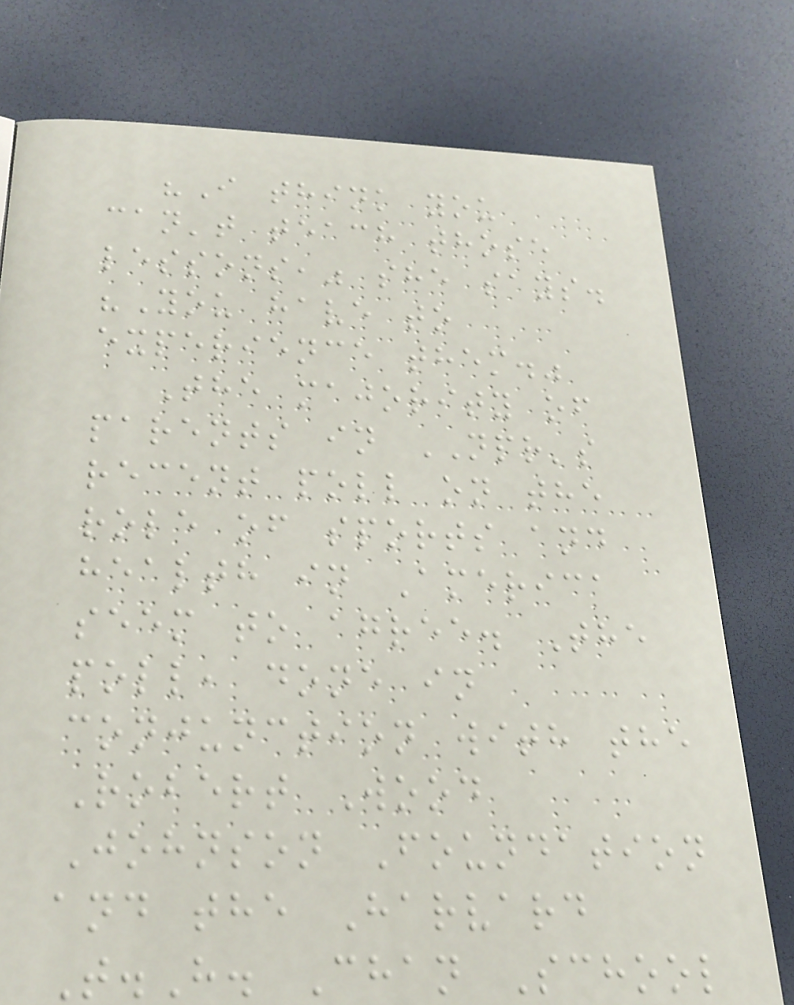"I think you
can't teach those
lessons," she says.
"You have to
experience them."
The majority of
parents in NPR's
recent poll on the
role of sports and
health in America
seem to agree. The
poll, done in
conjunction with the
Robert Wood
Johnson Foundation
and the Harvard
T.H. Chan School
